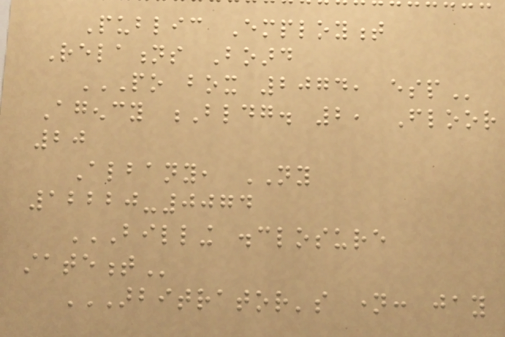Public Employment
Relations Board
PO BOX 2074, ESP
Agency Bldg. 2, Floor
20
Albany, NY
12220-0074
BILLING DISCLOSURE
STATEMENT
ARBITRATOR'S NAME: JAY
